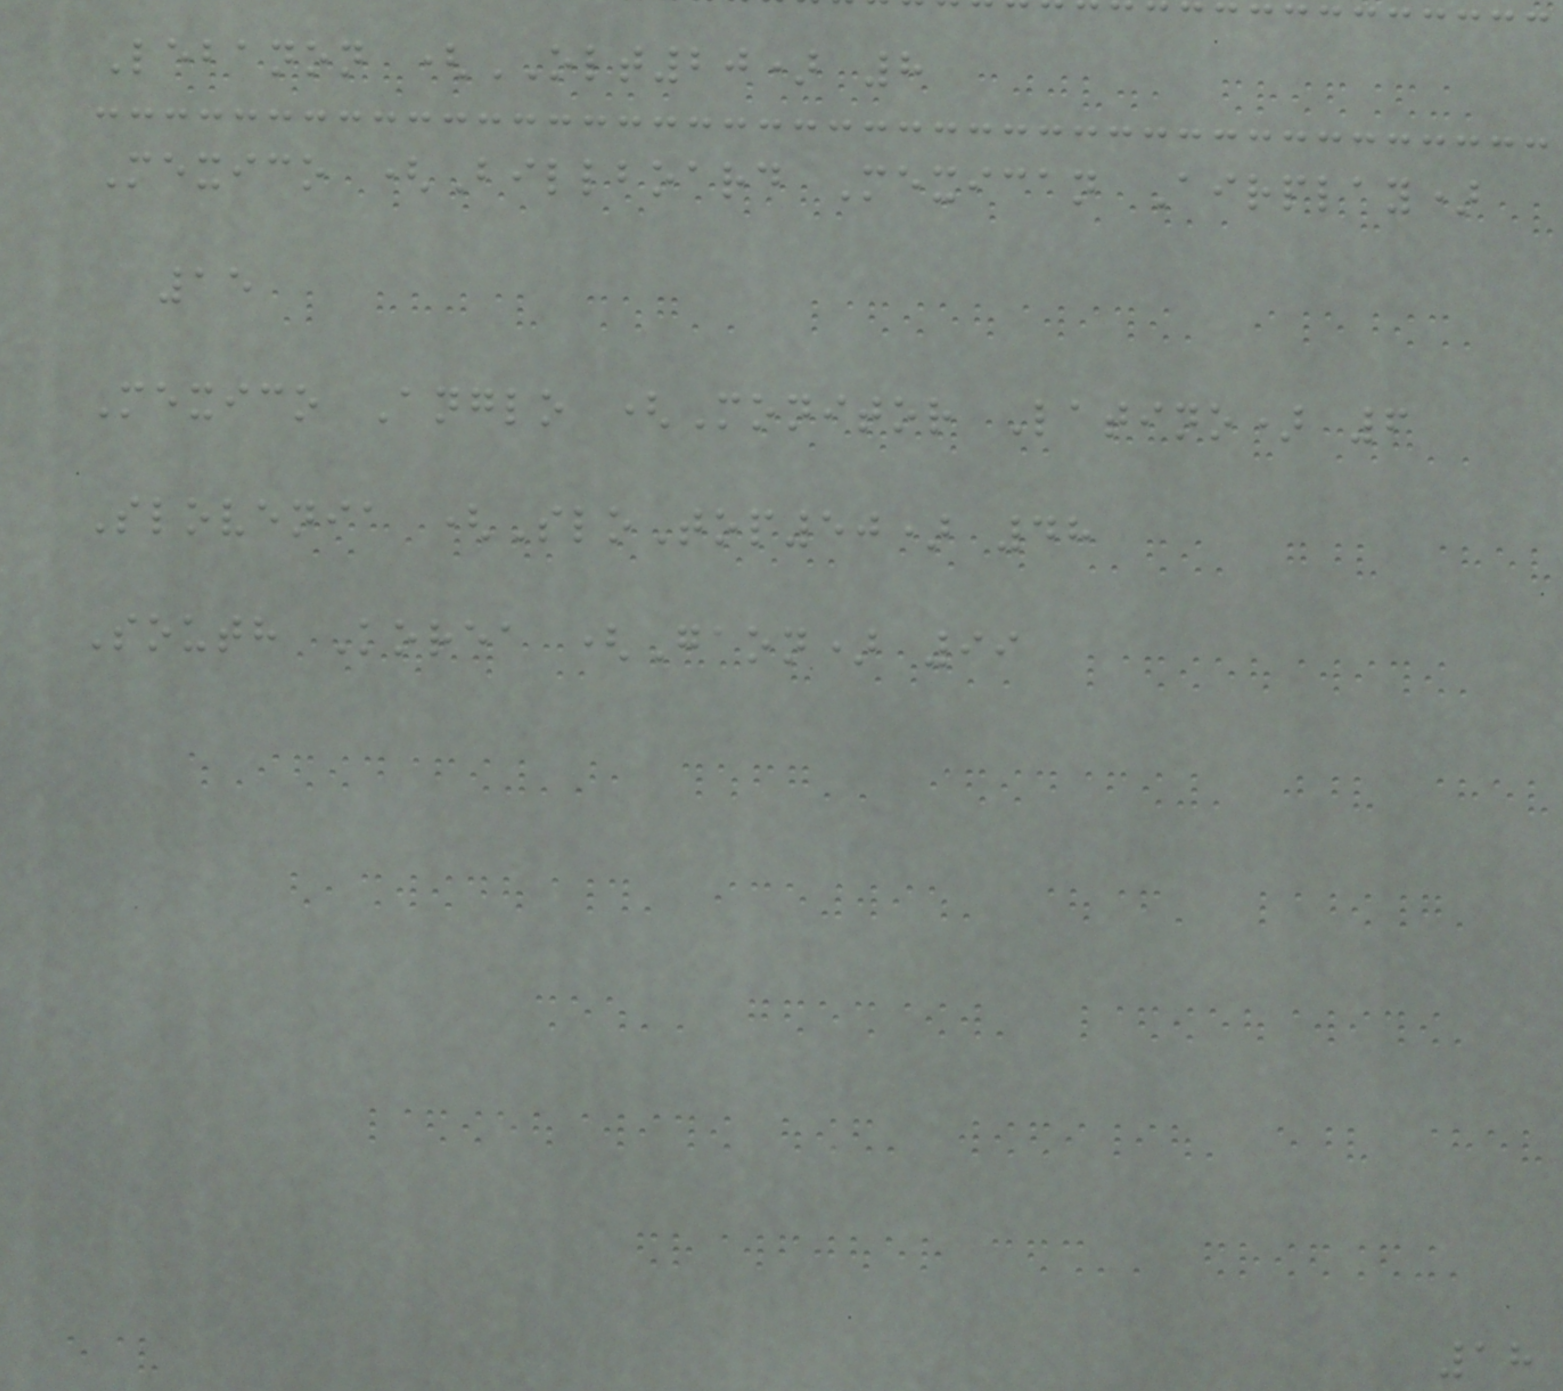Lebanon (OLT20) 8
Mexico (Billboard Mexican Airplay)
15
Mexico Anglo (Monitor Latino) 6
Slovenia (SloTop50) 48
South Korea (Gaon) 99
18
